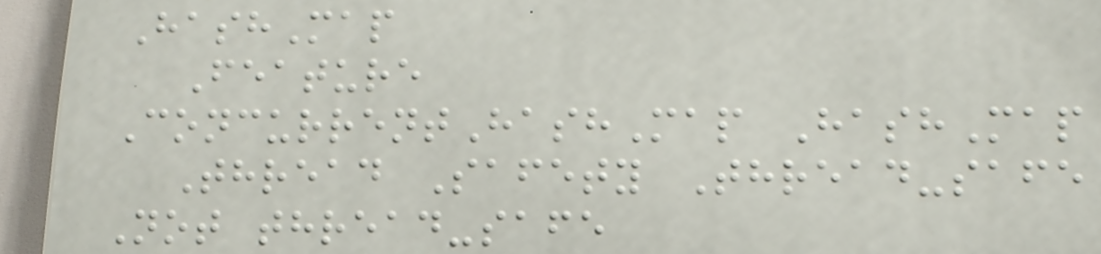HashMap
Feature
ConcurrentHashMap HashMap
Thread Safety Thread-safe
Not thread-safe
